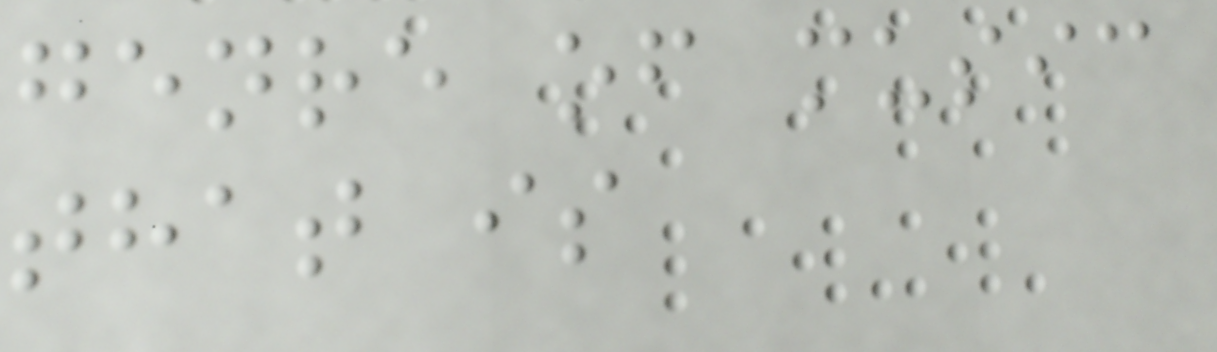genre of music
that is
